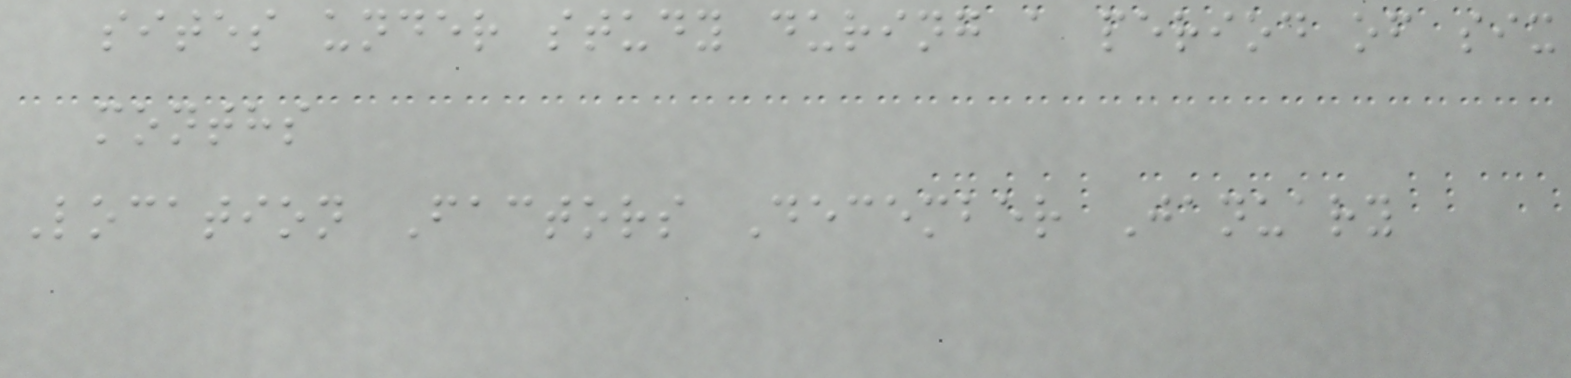sites under study during a period of six
months
Location Factors December January
